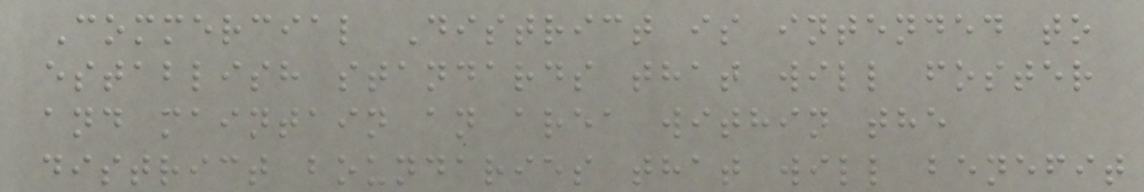Commercial District is intended to
establish standards that will foster
and maintain an area within the
district boundaries that will benefit
